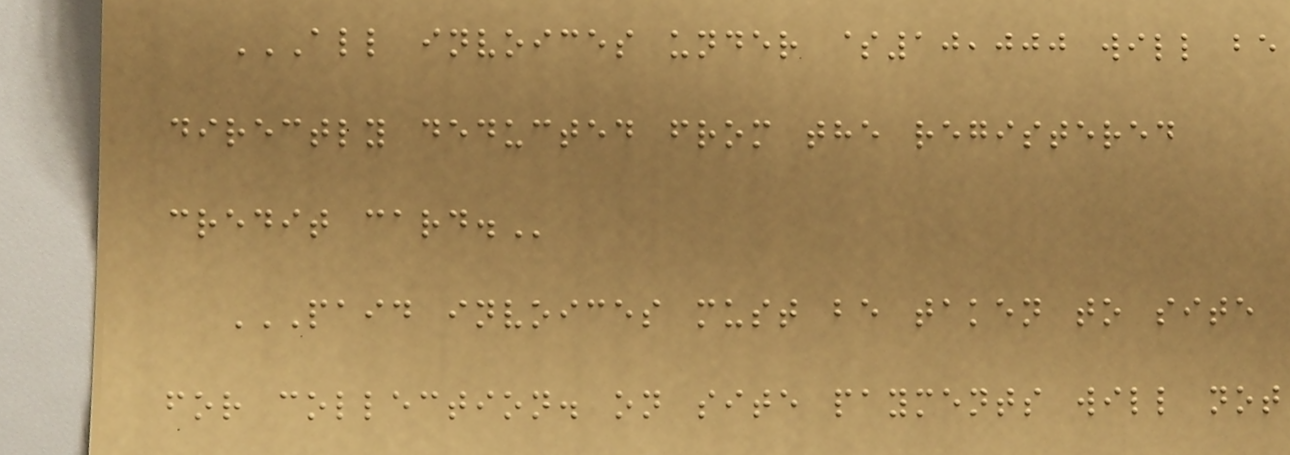ALL INVOICES UNDER $10,000 WILL BE
DIRECTLY DEDUCTED FROM THE REGISTERED
CREDIT CARD.
PAID INVOICES MUST BE TAKEN TO SITE
FOR COLLECTION. ON SITE PAYMENTS WILL NOT
